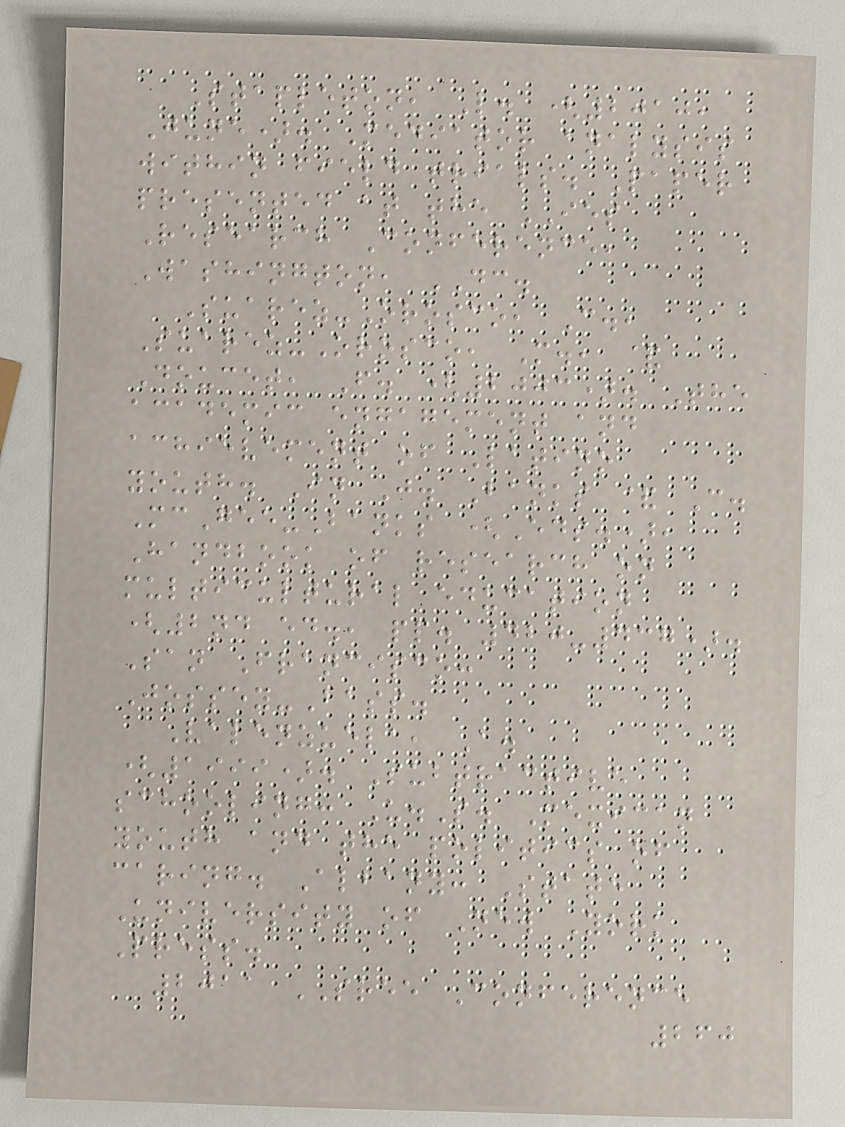Stapleton, L. (2010,
June). Mediator analysis
within field trials. Paper
presented at the IES
Research Conference,
Washington, DC.
Suarez-Orosco, C.,
Suarez-Orosco, M., &
Doucet, F. (2003). The
academic engagement and
achievement of Latino
youth. In J. Banks & C.
McGee-Banks (Eds.),
Handbook of research on
multicultural education
(2nd ed., pp. 420-437).
San Francisco:
Jossey-Bass.
Valenzuela, A.
(1999). Subtractive
schooling: U.S. Mexican
youth and the politics of
caring. Albany: State
University of New York
Press.
2011 SREE Conference
260
